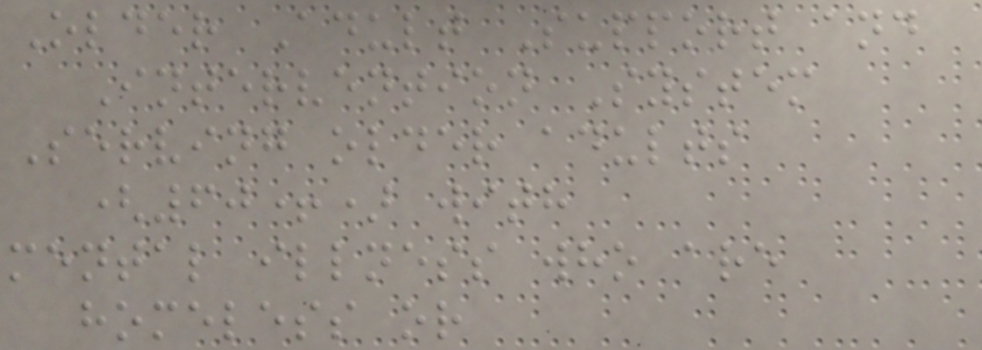Older Adult Support and
Intervention System
Serving older adults
(60+) with
mental illness who are
homeless or
